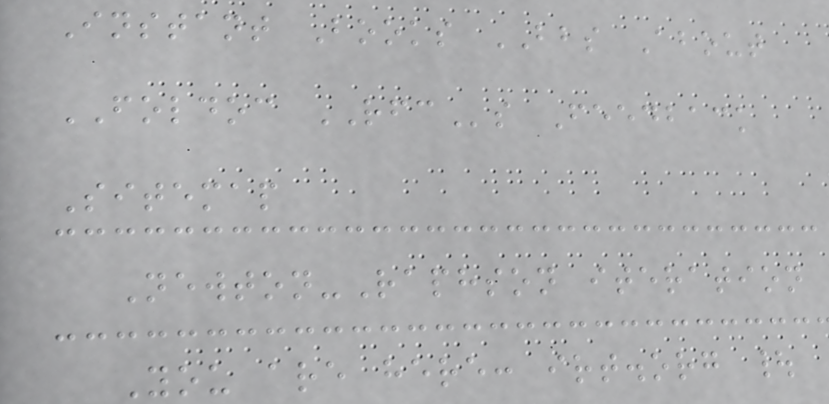Instant Books BBS About
FOLDOC RFCs Feedback
Sitemap
Newton-Raphson iteration
You are here: irt.org |
